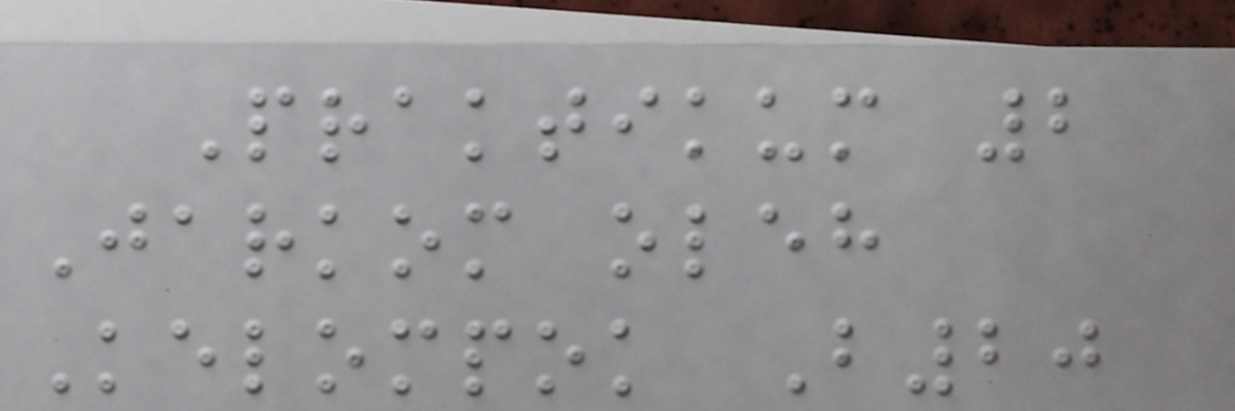Praktikum 2
Jarkom oleh
Kelompok B20
